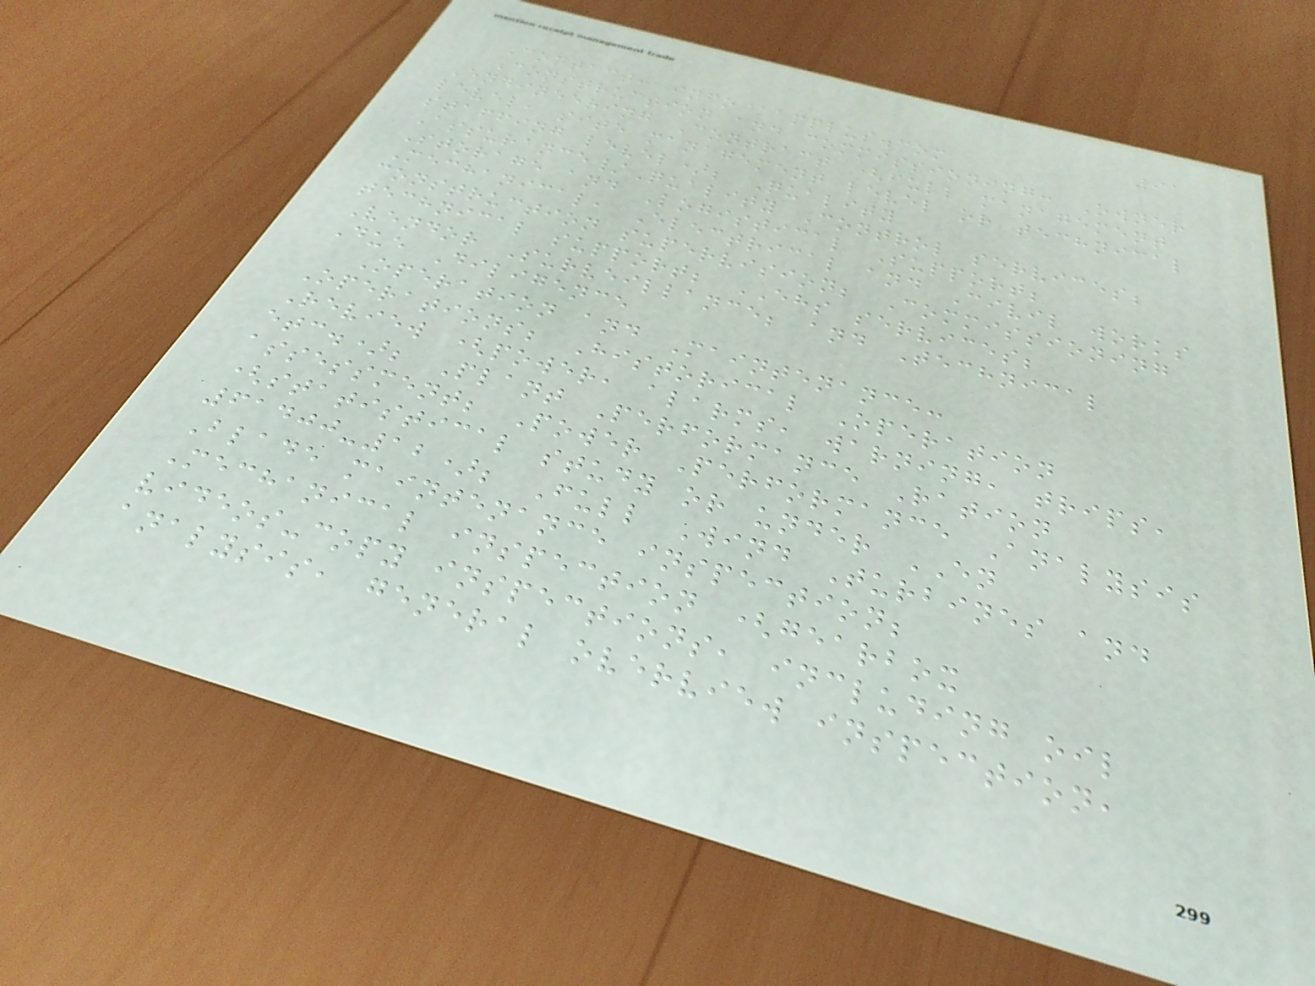91
Contact: info@applus.com
Construction and commissioning: Owner
Engineering Contract (full management
level, site management level or technical
staffing level); Quality
Assurance/Quality Control services;
Storage and Logistical Support;
Mechanical, Electrical and Civil works
construction supervision; Commissioning
technical support; EHS services;
Vendor Surveillance; and Technical
Due Diligence
Operation and Maintenance:
Operations; Historical Operation
Review (power, alarms, warning, trips,
etc.); Plant Performance Ration
assessment; Power Performance Analysis
(statistical study or under EN
61400-12); Full Wind Turbines and
Blade maintenance inspection;
Mechanical inspection (gearbox
videos-copy inspections, including oil
analysis, general overview inspection,
